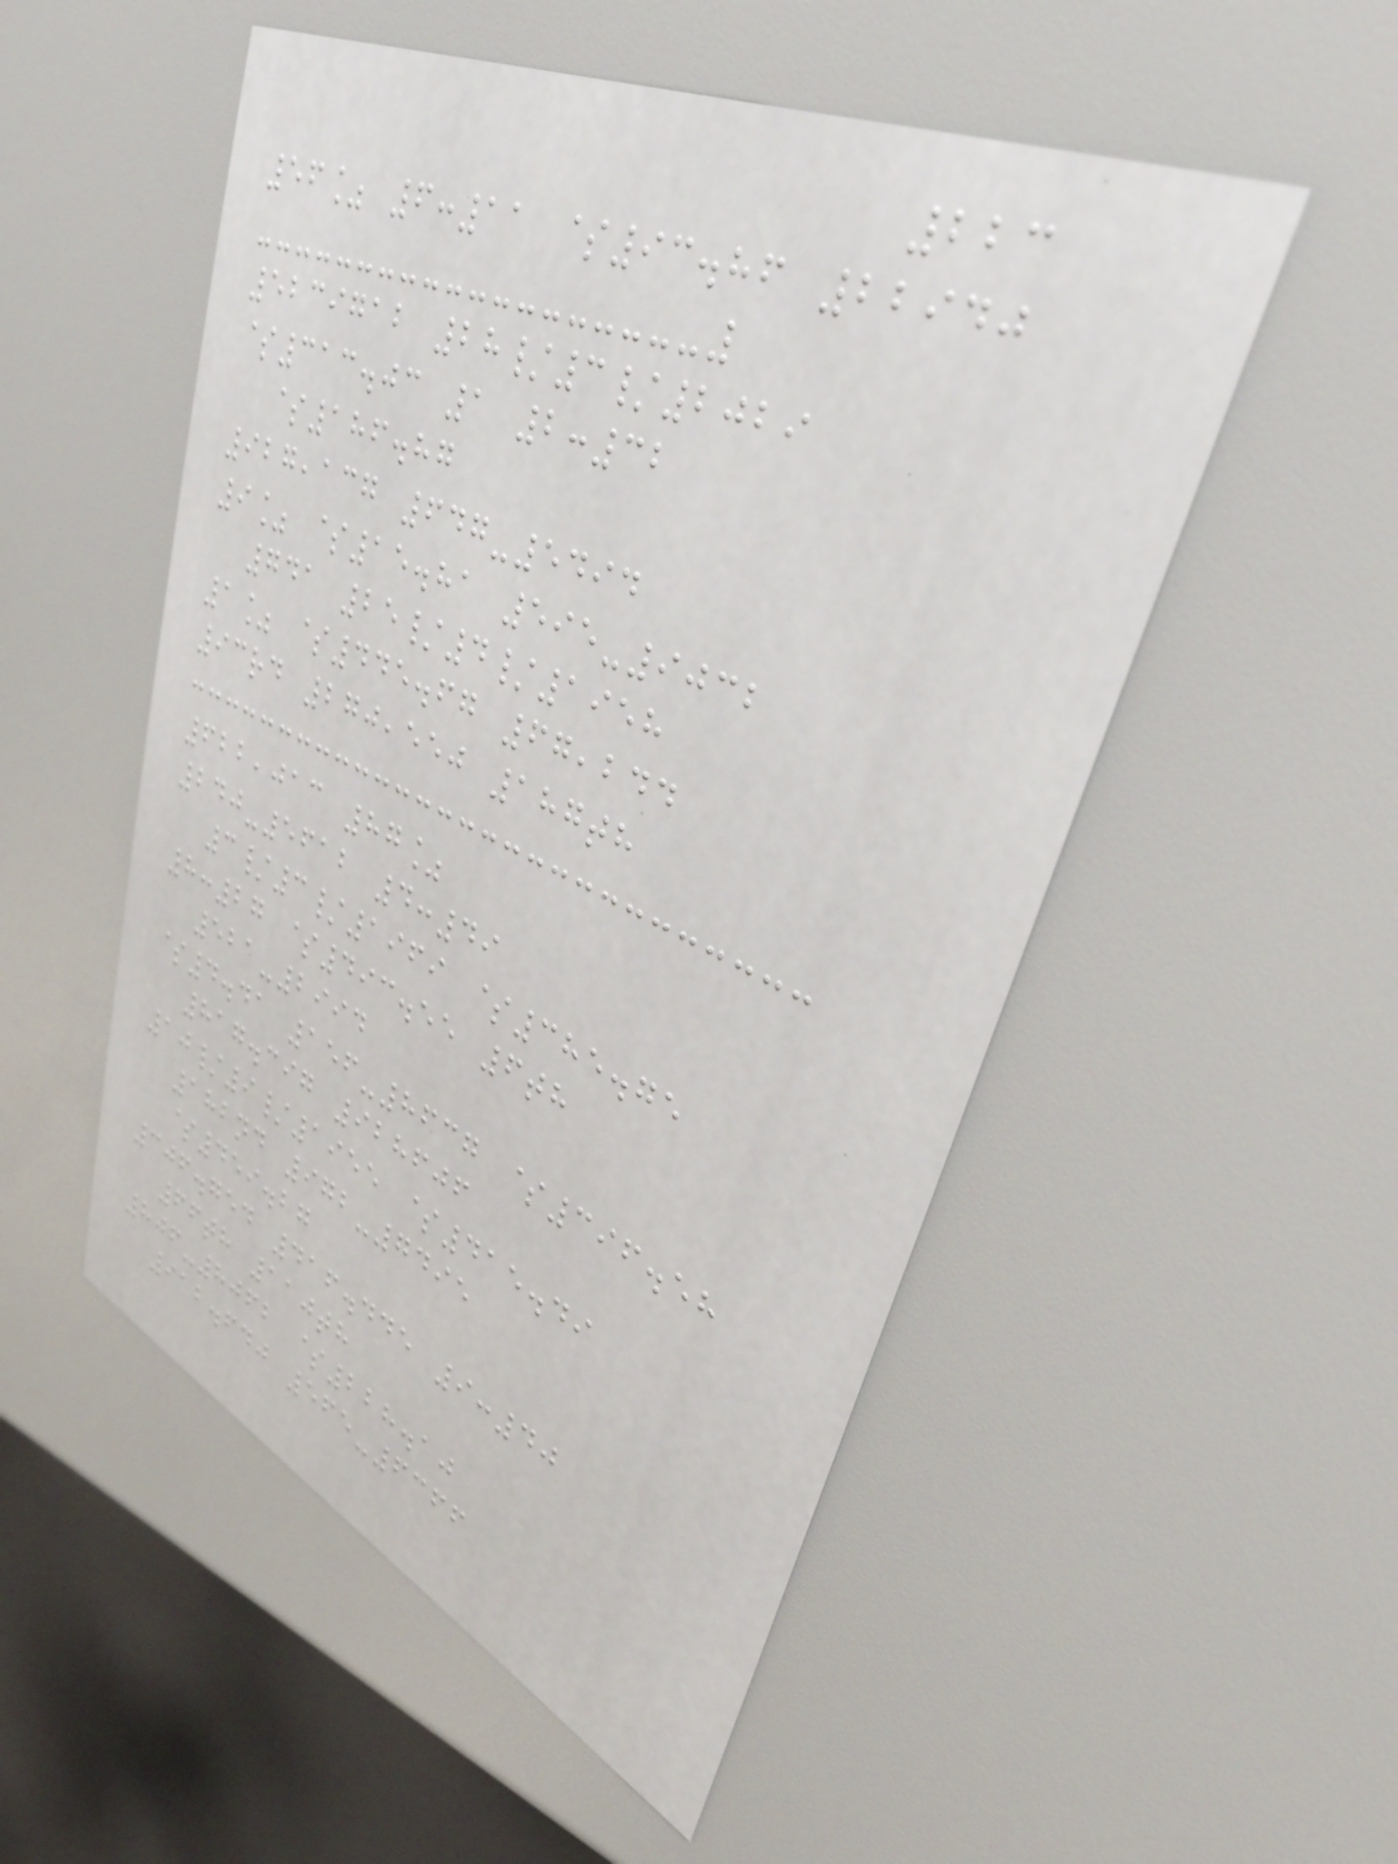223
56% 6:11 $93.86 22940
5239712 28/3/2029
$313.03 1 2:32
$186.87
927,137 647-5494
9% $15.81 595-9032
741 25/4/1958
1% $445.67 67,244
93rd 270,550 187th
622,013 87%
240-5612 4:49
3/3/1969 $385.75
8:27 $493.55 6th
521-2994
$4.41 156-8637 $396.58
817.397 928606
10/9/1955 $415.49
182nd 972-7495
$459.27
306.754 416.445 9:40
66th 110th
806-8062 $228.10
912.640 565-6366
